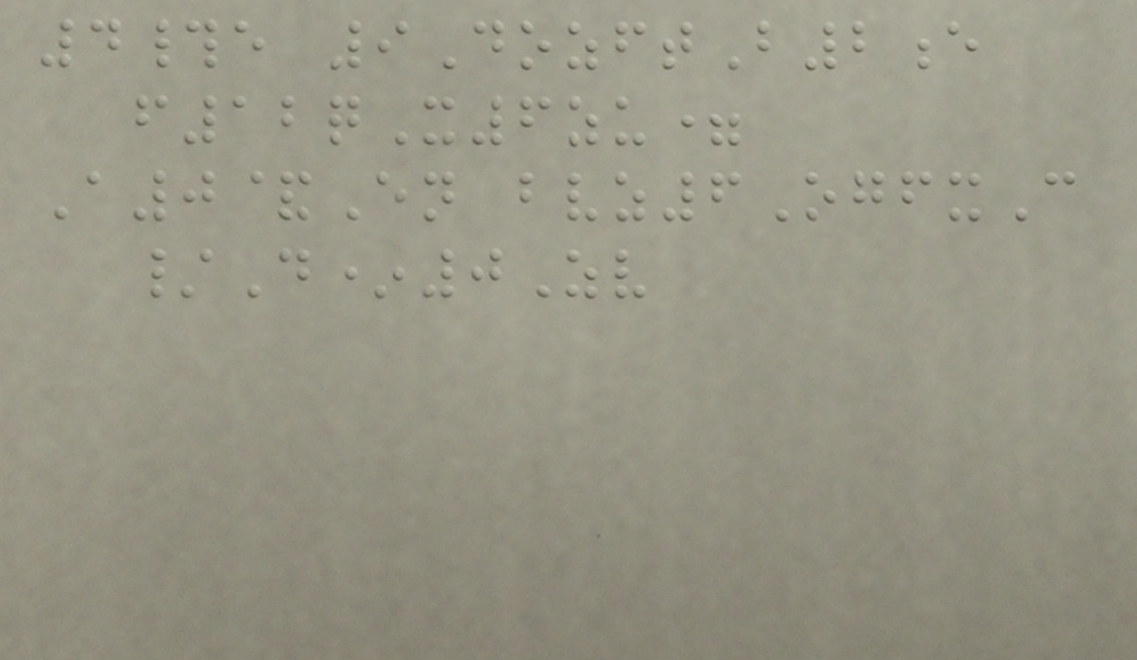4#e 9DozftB2e
f12qX6zu=
A0&En bvz6OgfxC
/D*0Zv
